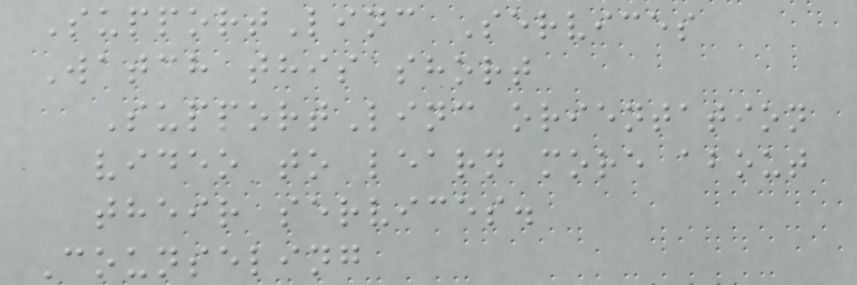SupportLinc Services
Watch this short
SupportLinc orientation
video to learn more about
their services.
Counseling
